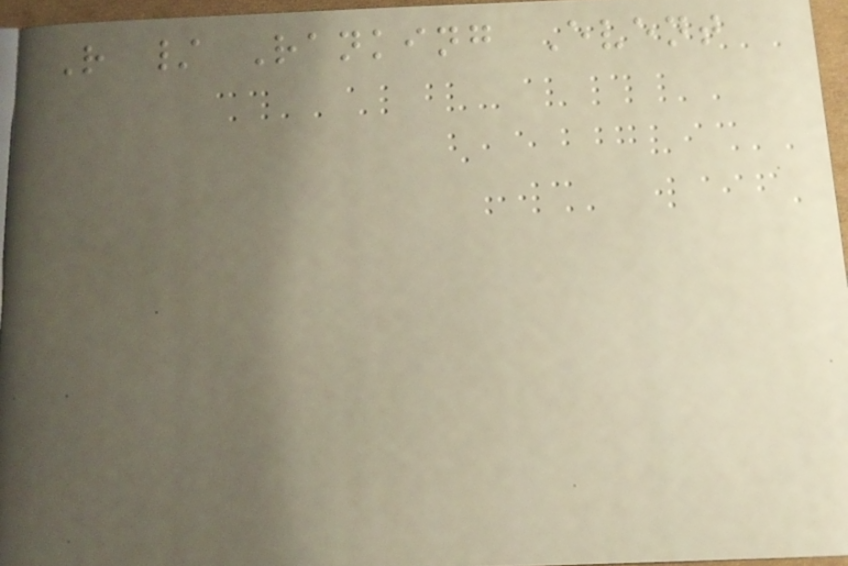R / Ranking Event
